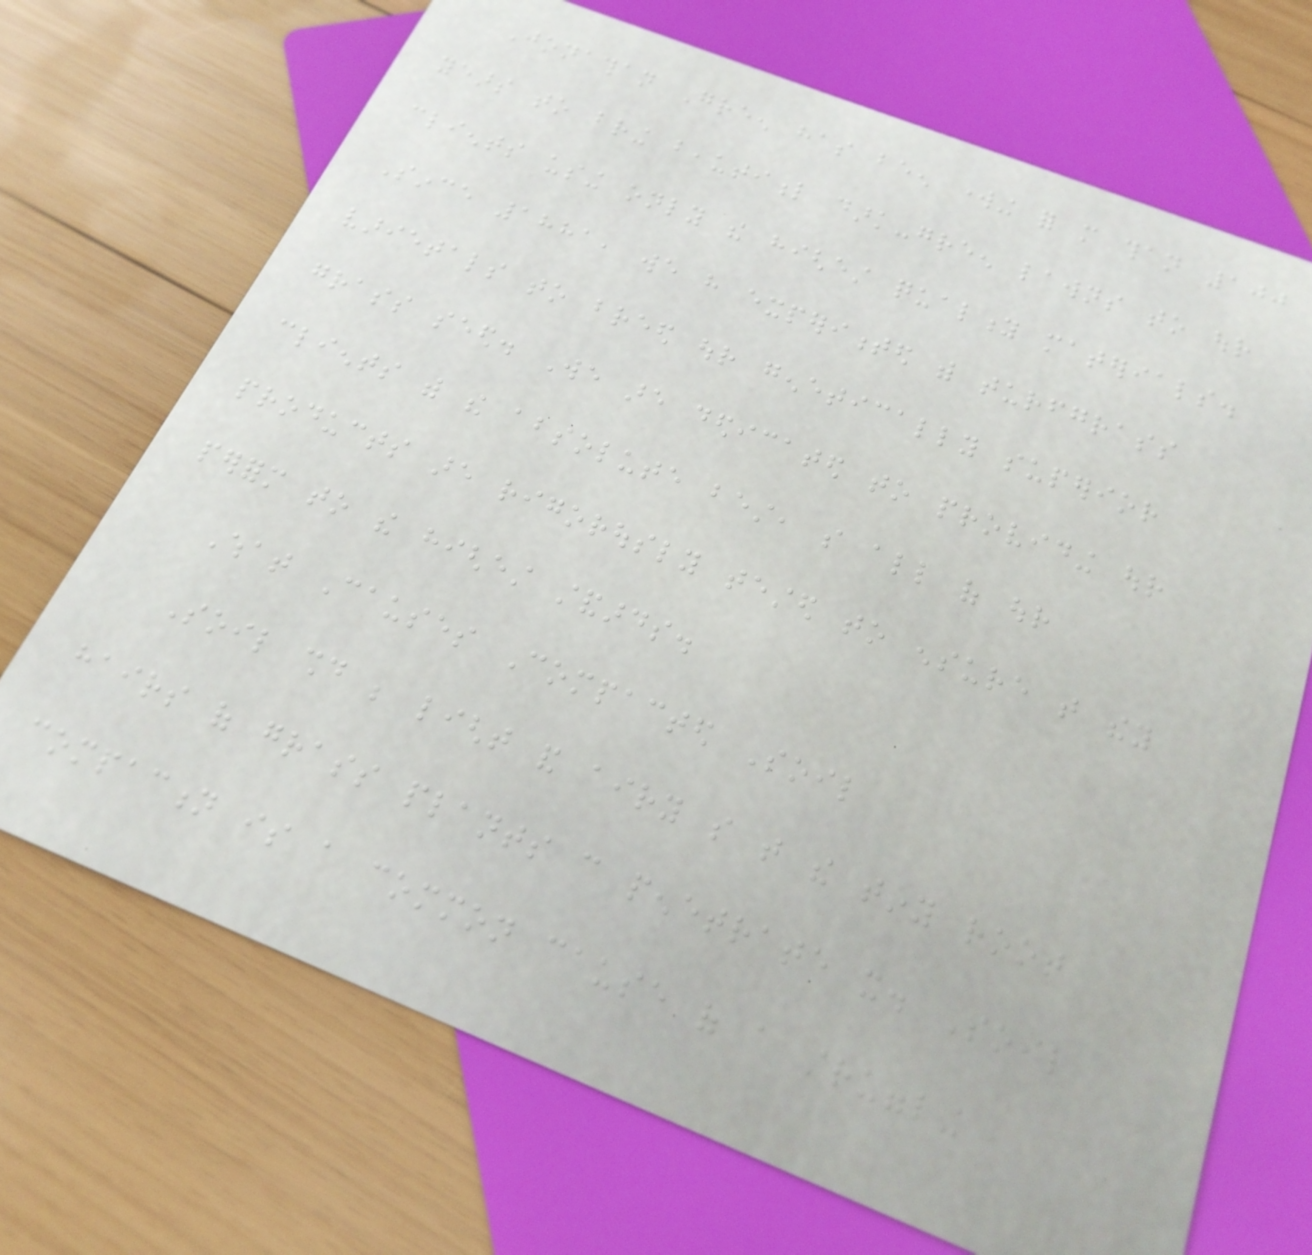Jonathan Green has been working for more than 100
years to bring beautiful dark-green lawns to our
clients using only the highest quality materials.
Since 1881, we have experimented with turfgrass
varietals to breed our genetically superior
grass seed. We are dedicated to providing our
clients with the absolute best, so all of our
products are rigorously tested to ensure that they
perform to the highest standards.
What Causes Compacted Soil
Soil should be light and airy so that the tiny root
hairs of grass plants can penetrate it. Soil
compaction is a common cause of a struggling
